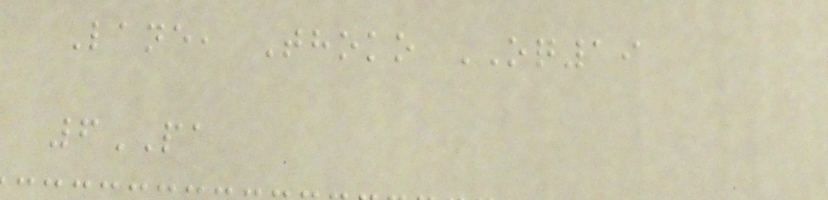Lane, Thoko OQ19
6PA
